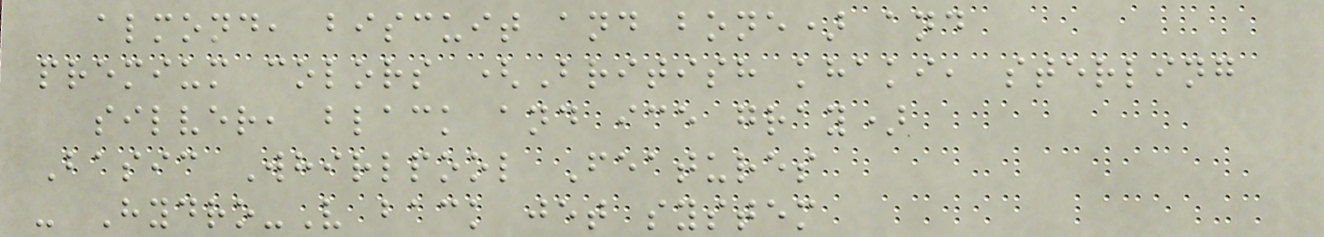almond, biscuit and bone) and
premium colors (British khaki, sterling
silver, black and ice gray)
Basic Whirlpool Features
- Hydro-V back jet system
